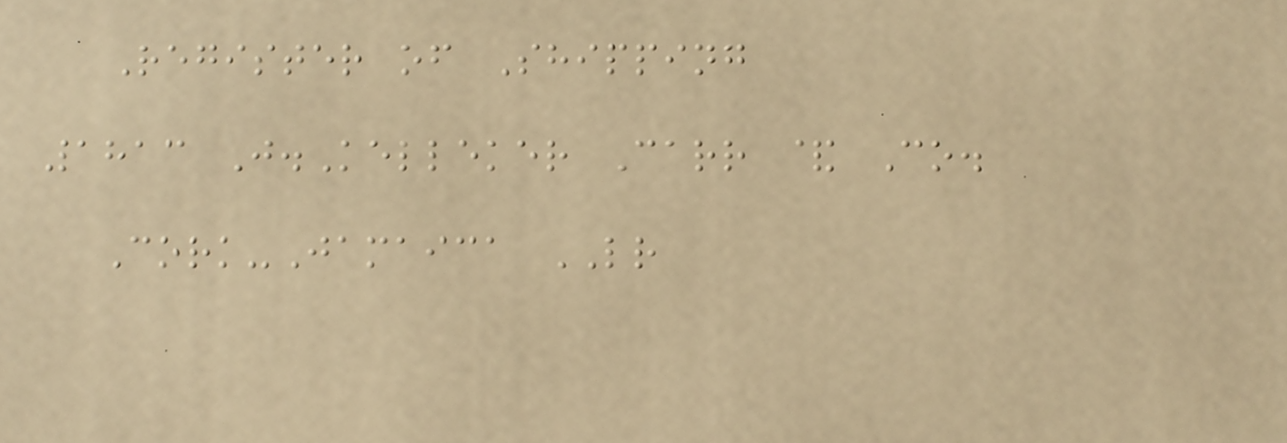Register of Shipping
1813 J.Kelleker Carr & Co.
Cork-Jamaica LR
